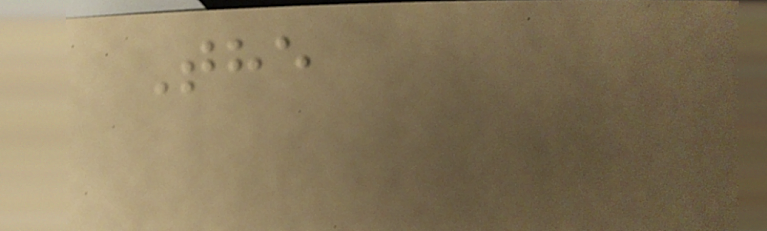The
